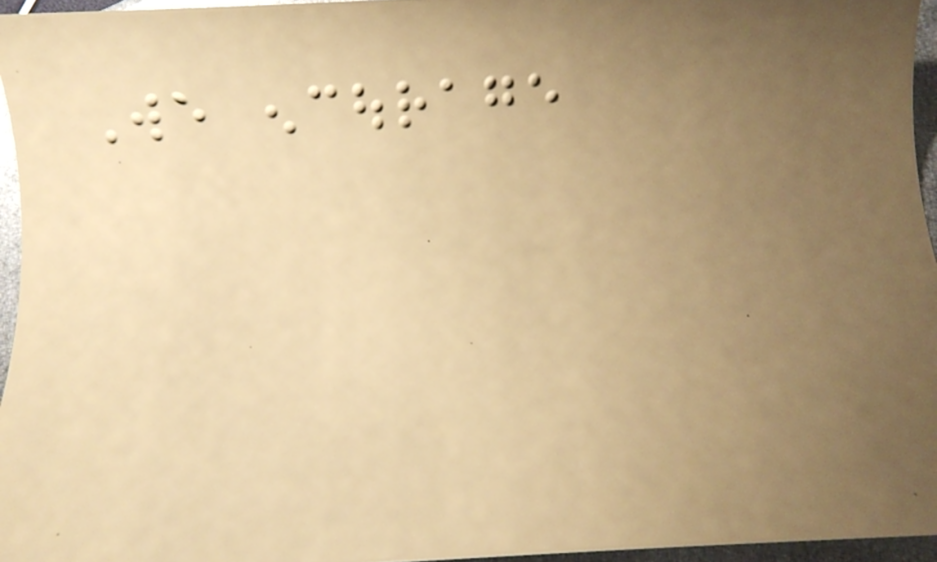We encourage
